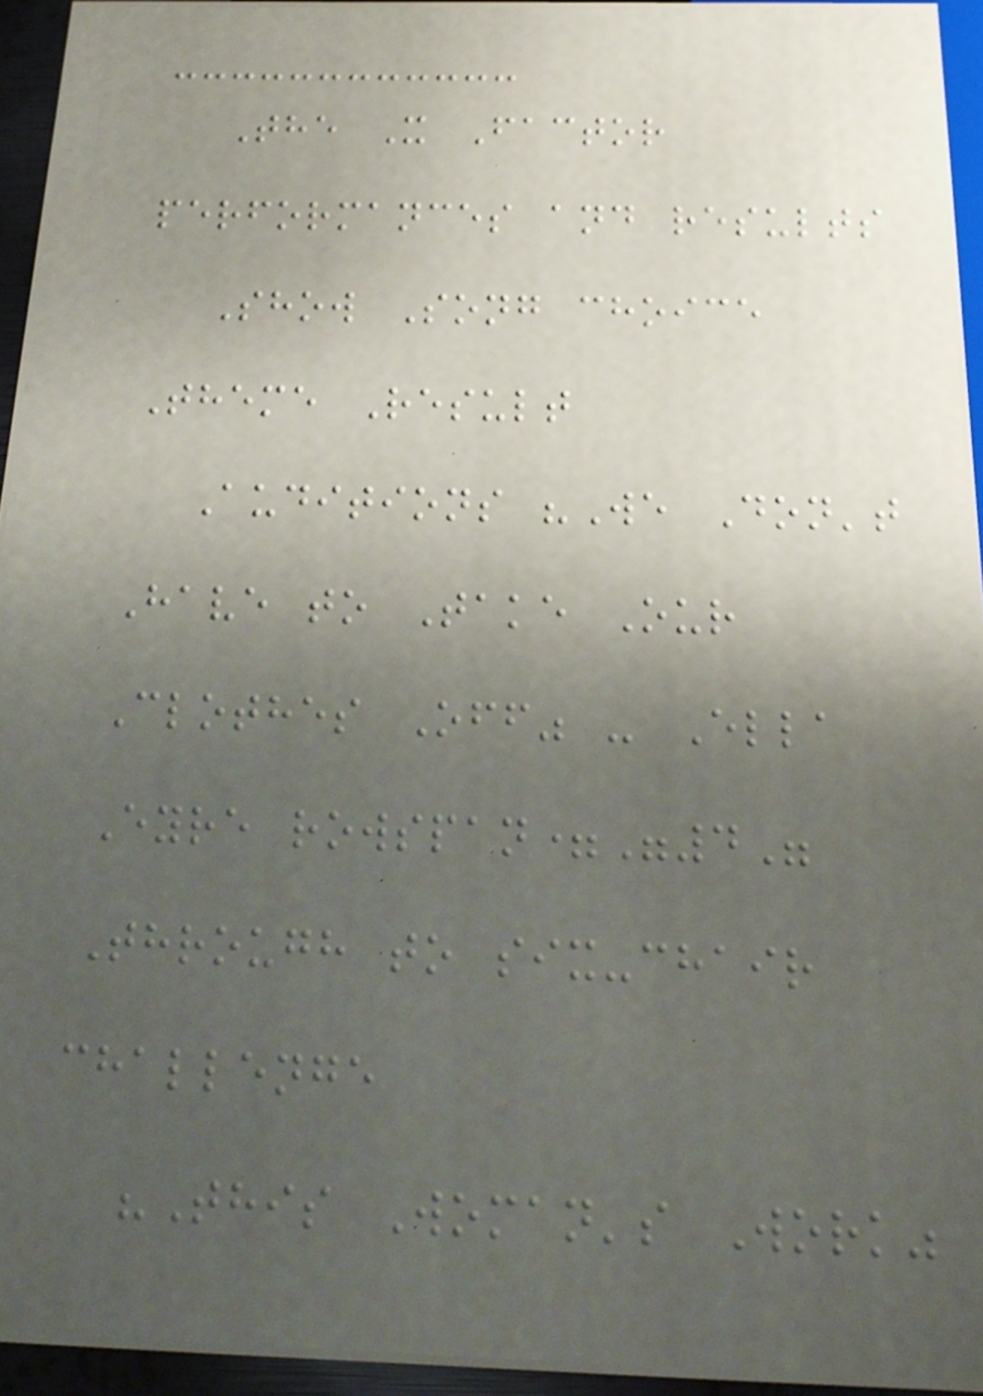The X Factor
performances and results
Show Song choice
Theme Result
Auditions "We Don't
Have to Take Our
Clothes Off" - Ella
Eyre rowspan="4"
Through to six-chair
challenge
"This Woman's Work"
